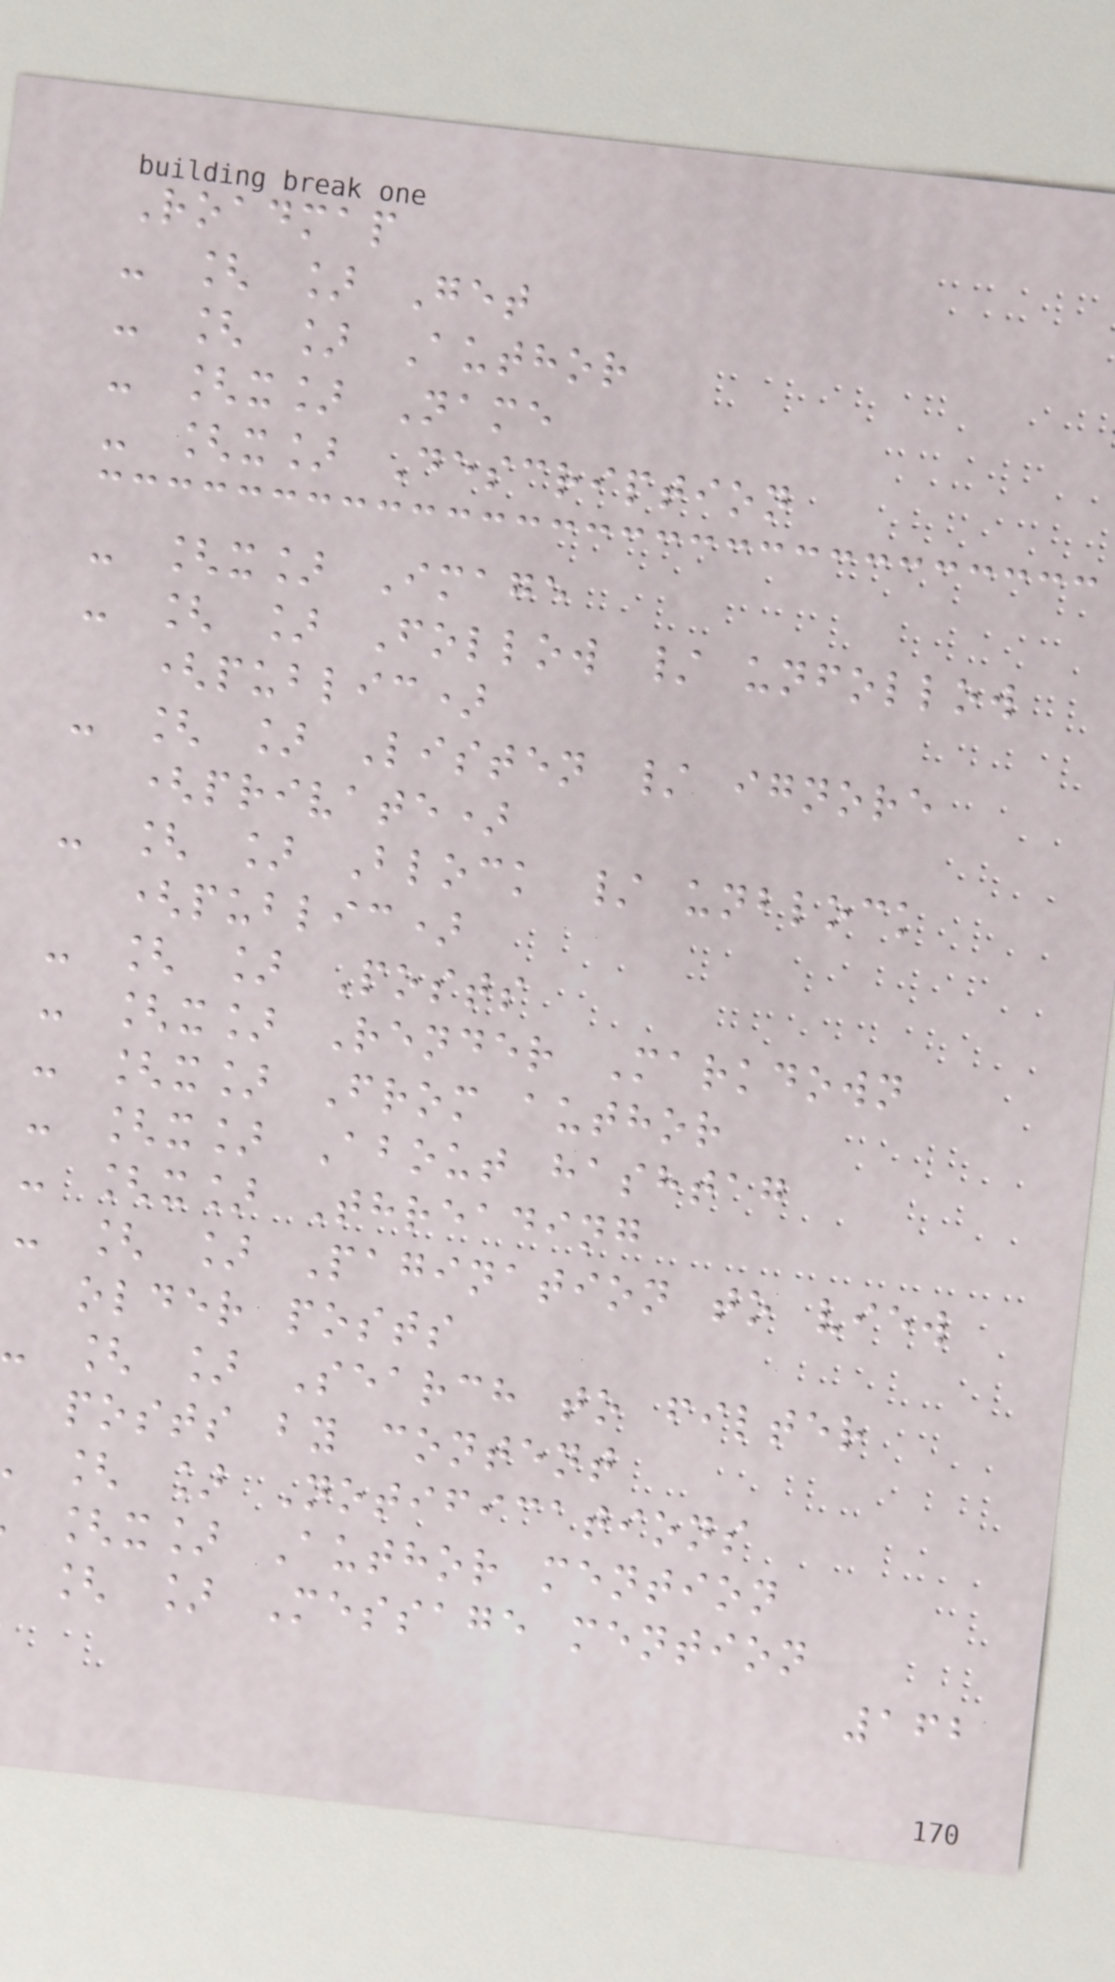Roadmap
- [ ] Get
- [ ] Author
- [x] Name
- [x] Description
- [x] Image
- [ ] Follow / unfollow
(public)
- [ ] Listen / ignore
(private)
- [ ] Block / unblock
(public)
- [ ] Posts
- [x] Render Markdown
- [x] From author
- [x] About hashtag
- [x] Threading
- [ ] Pagination to view
older posts
- [ ] Search to filter
posts by content
[ ] Notifications
[x] Author mention
[ ] Message mention
162
